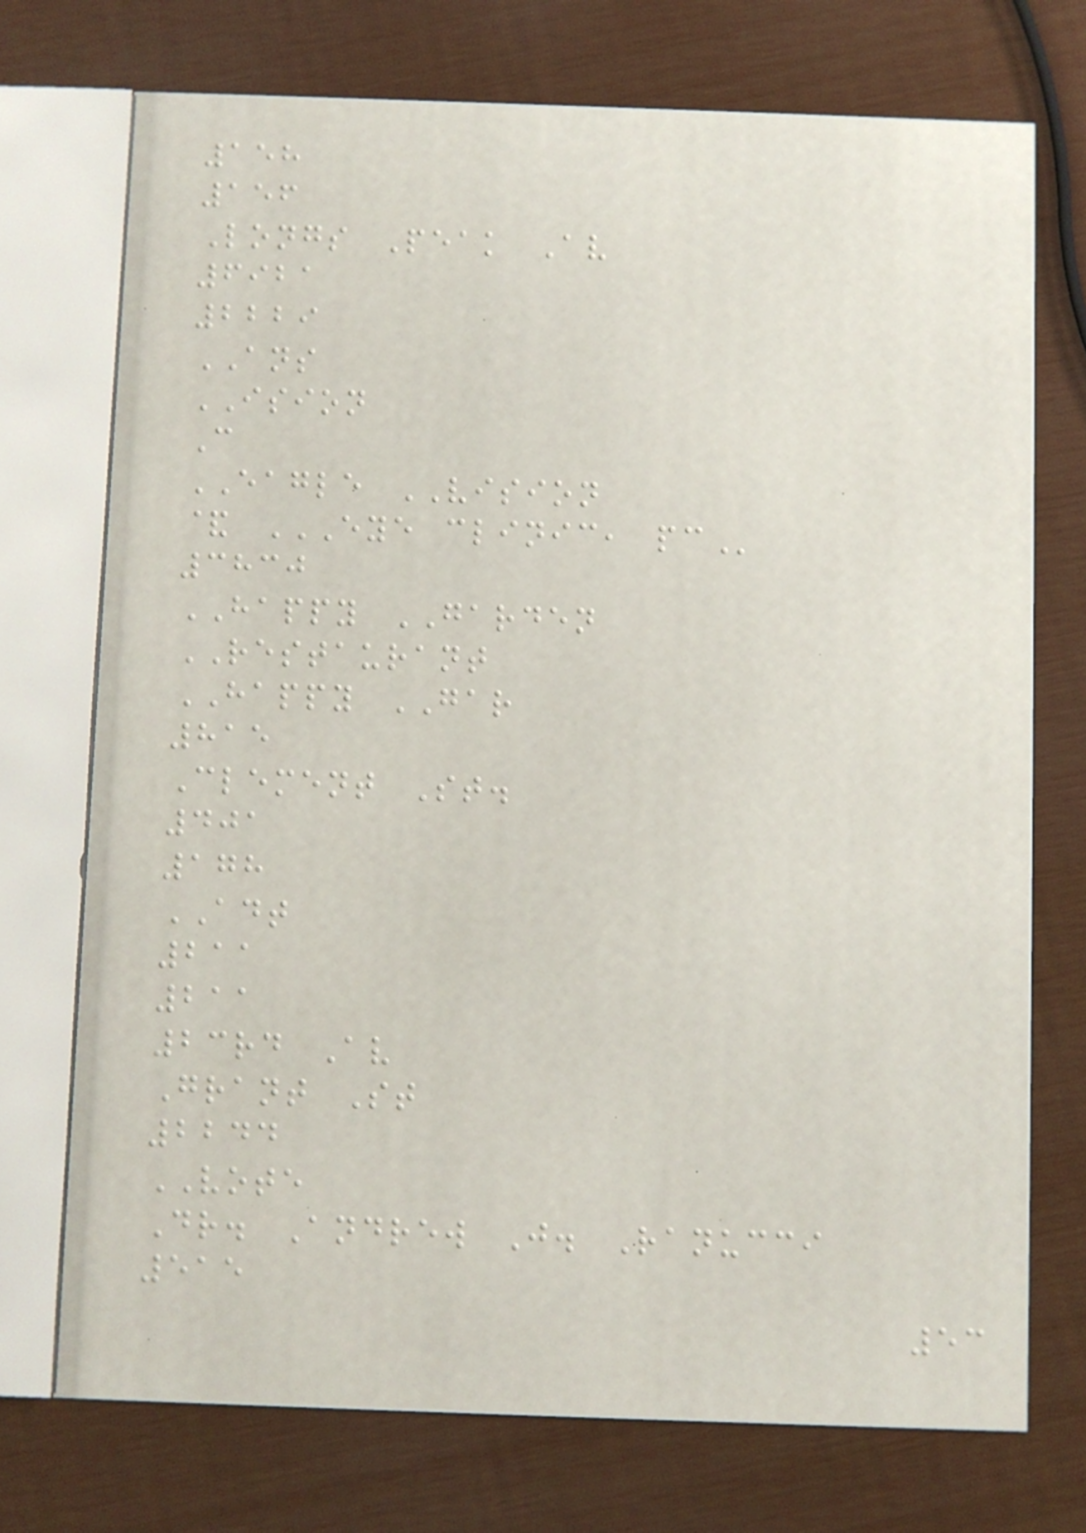158
156
Longs Peak Av
6921
2229
ANS
ISION
C
EAGLE VISION
& EYE CLINIC, PC
3830
HAPPY GARDEN
RESTAURANT
HAPPY GAR
815
Clement St.
401
178
ADT
211
211
23rd Av
Grant St
2244
VOTE
Dr. Andrew J. Ranucci
515
53
